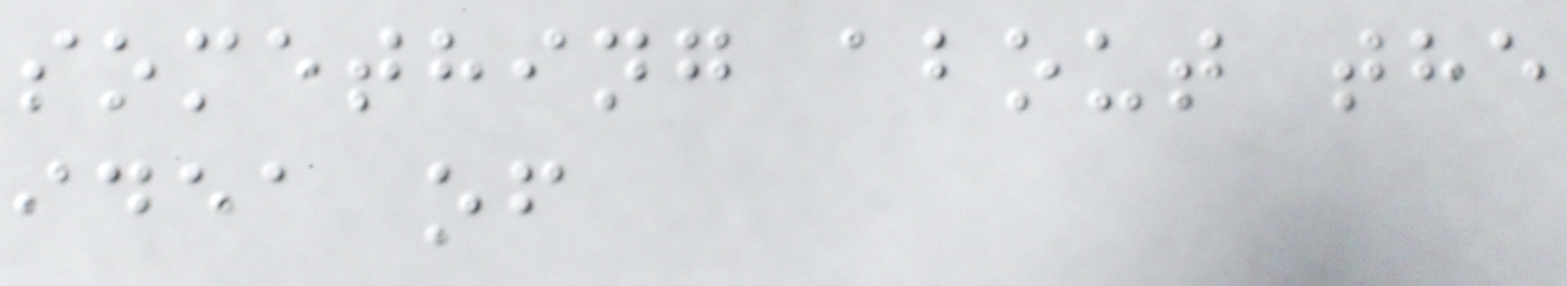something about the
idea of
